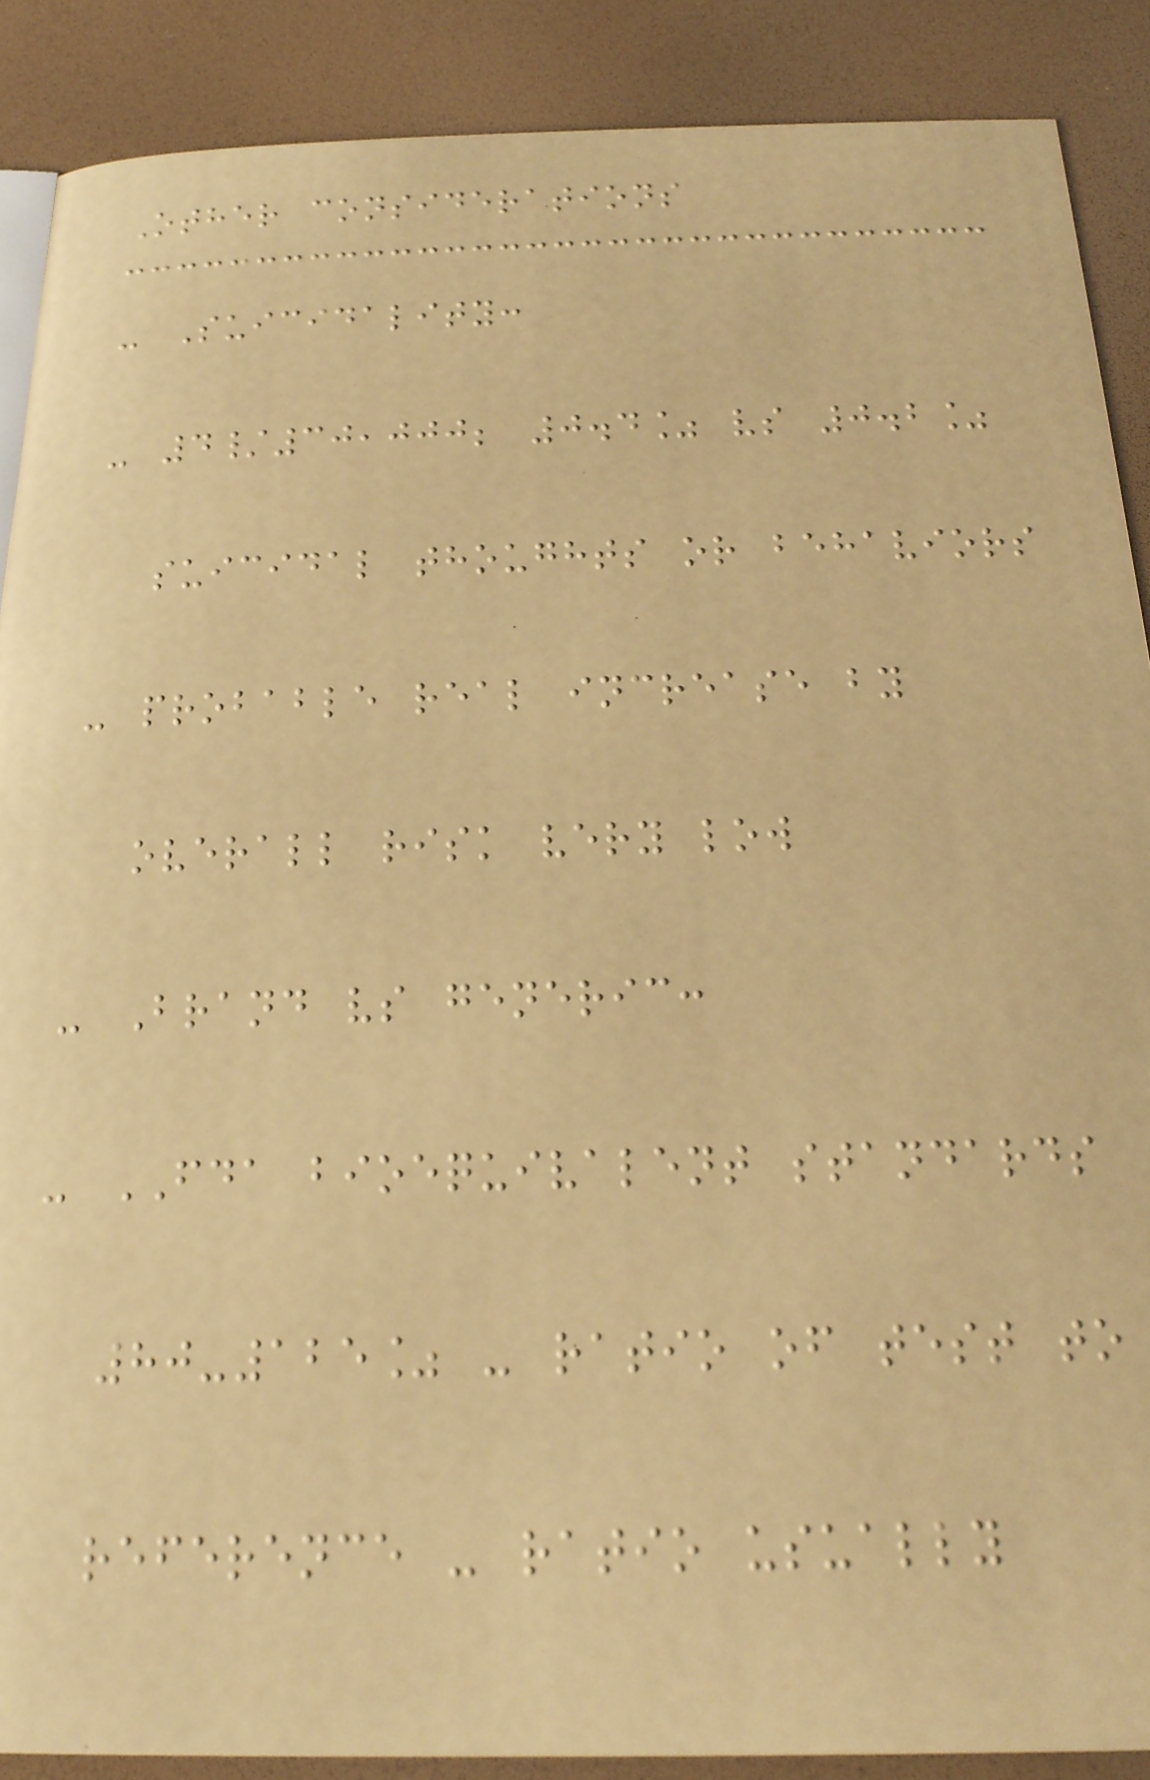Other considerations
- Suicidality:
- 4/30,000; 0.4% vs 0.2%
suicidal thoughts or behaviors
- probable real increase by
overall risk very low
- Brand vs generic:
- FDA bioequivalent standards
80-125% - ratio of test to
reference - ratio usually
